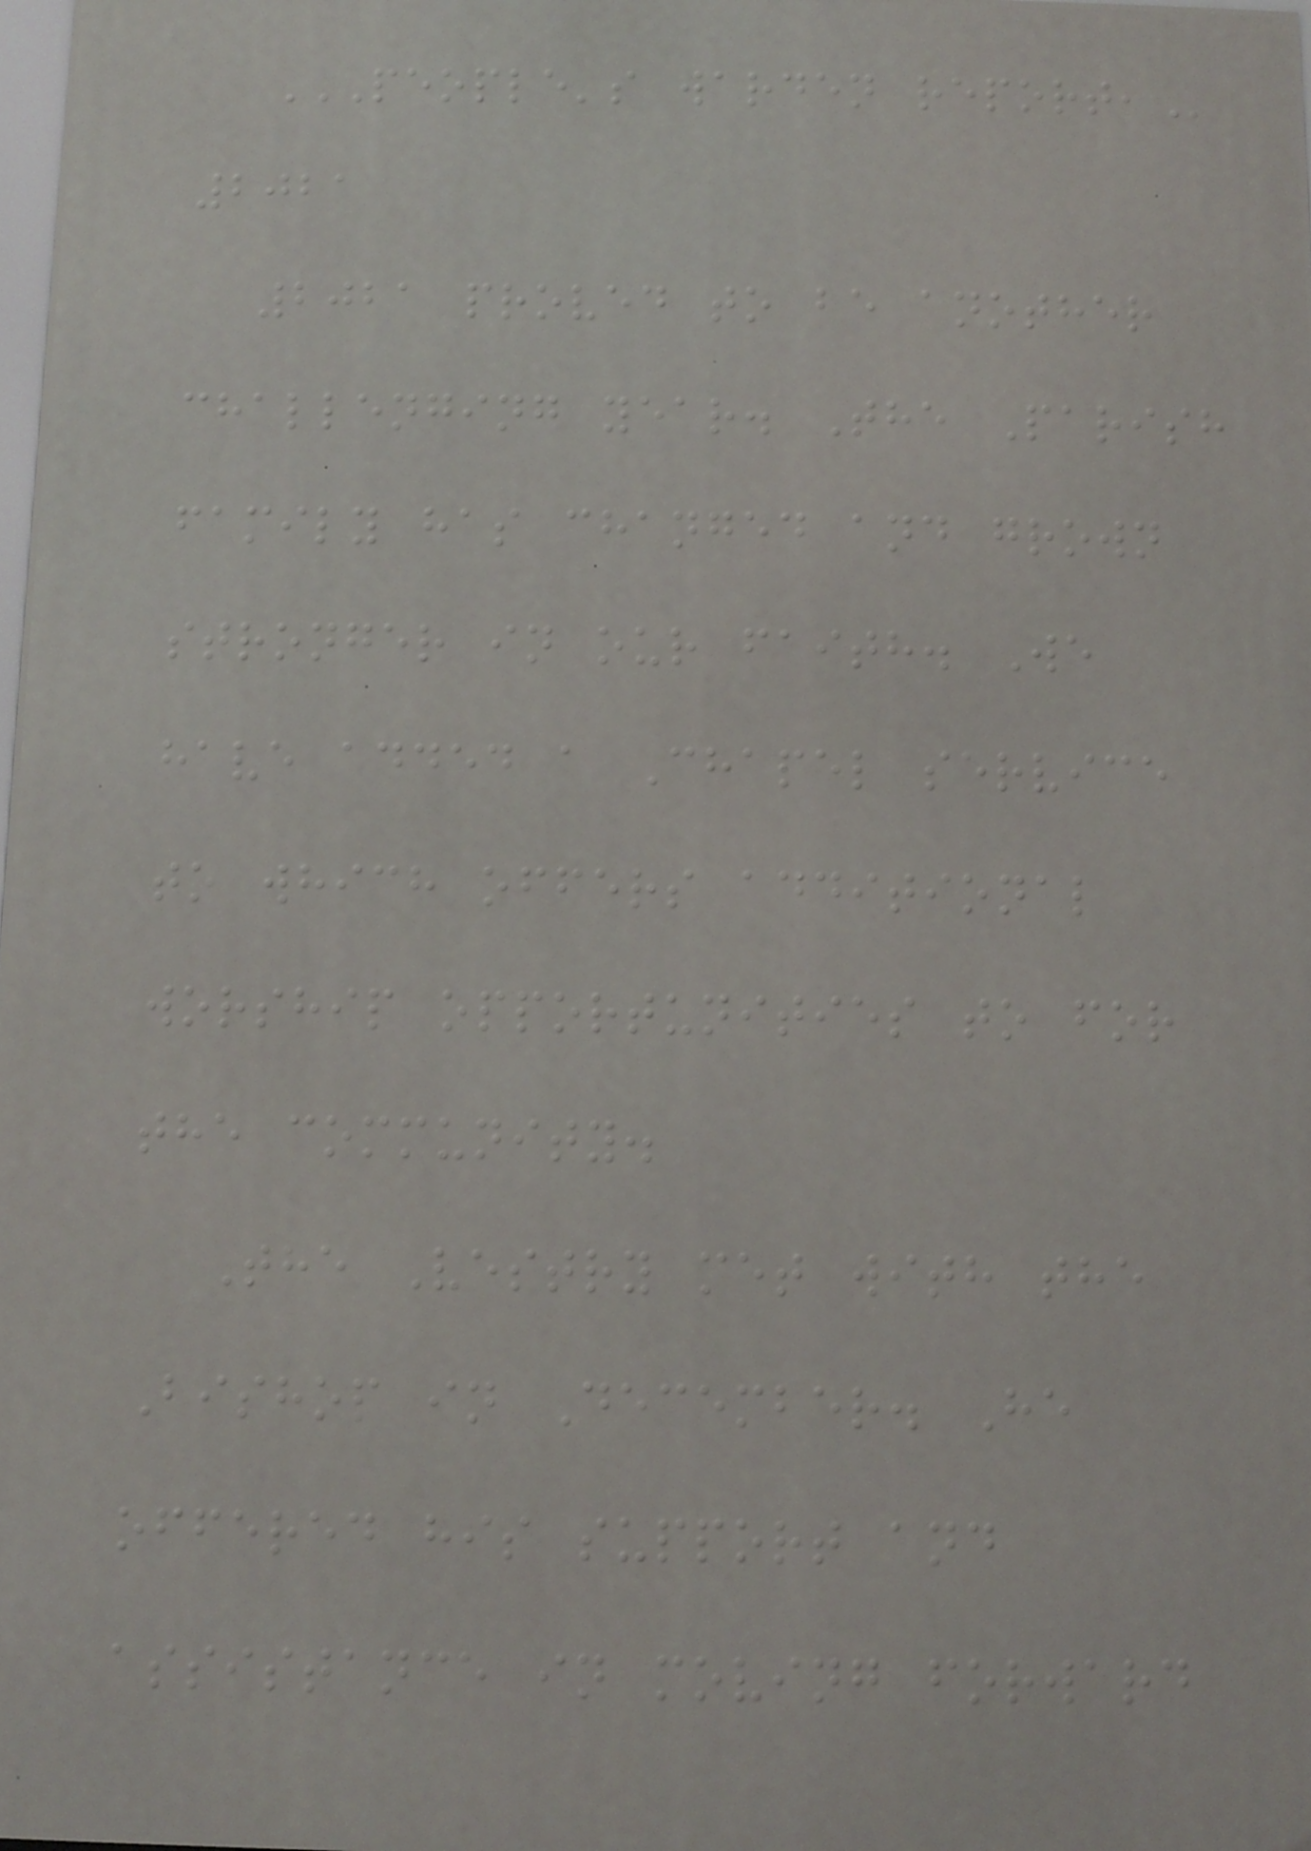PEOPLE'S WARDEN REPORT,
2021
2021 proved to be another
challenging year. The Parish
family has changed and grown
stronger in our faith. We
have added a Chapel service
to which offers additional
worship opportunities to for
the community.
The Vestry met with the
Bishop in December. He
offered his support and
assistance in moving forward
